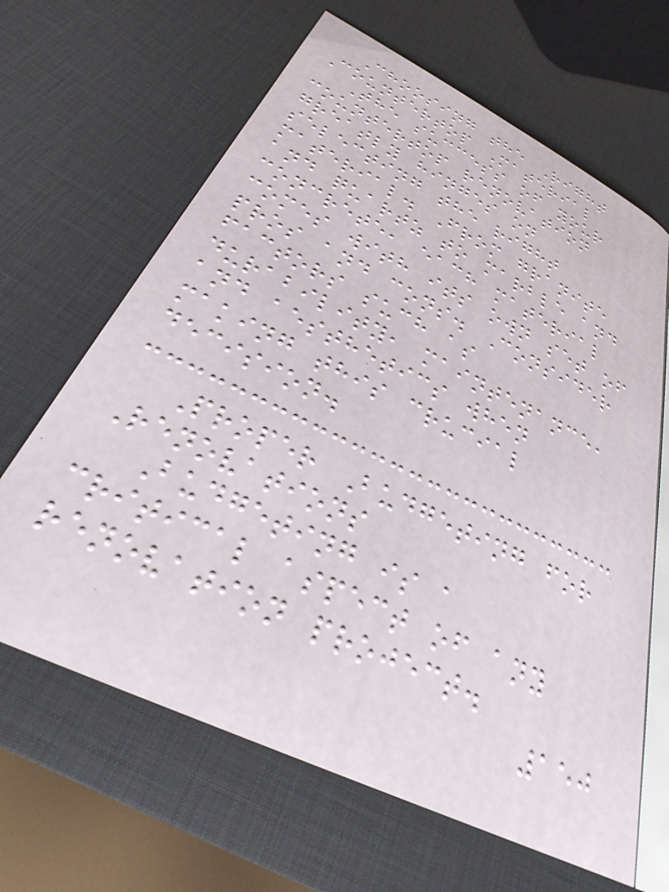Choosing the Right
Countertop Material
The success of your
countertop renovation
greatly hinges on
selecting the right
material. From granite
and quartz to marble and
concrete, each material
comes with its own set of
pros and cons. Consider
factors such as
durability, maintenance,
and aesthetics when
making this crucial
decision.
Proper Budgeting for
Renovations
Budgeting is a
critical aspect of any
renovation project.
150
